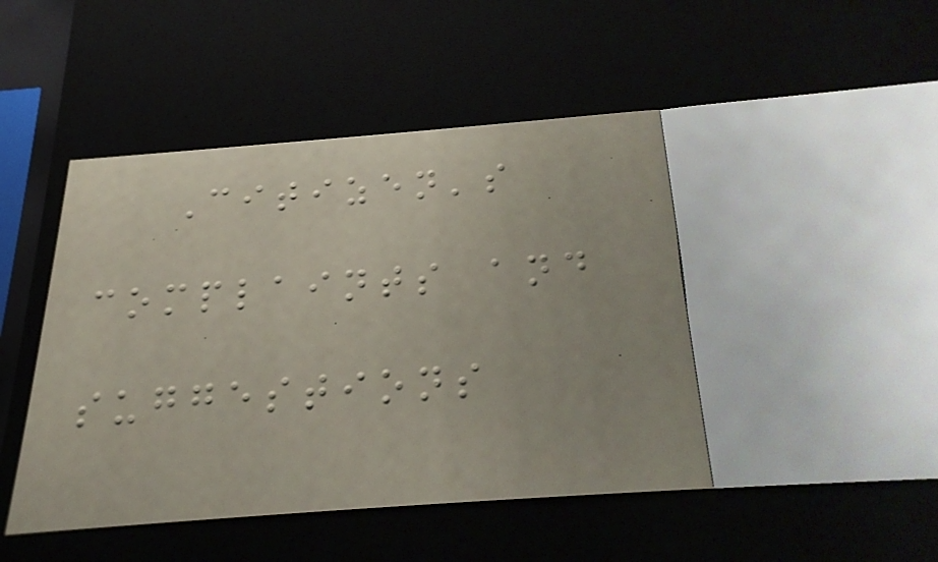Citizen's
complaints and
suggestions
